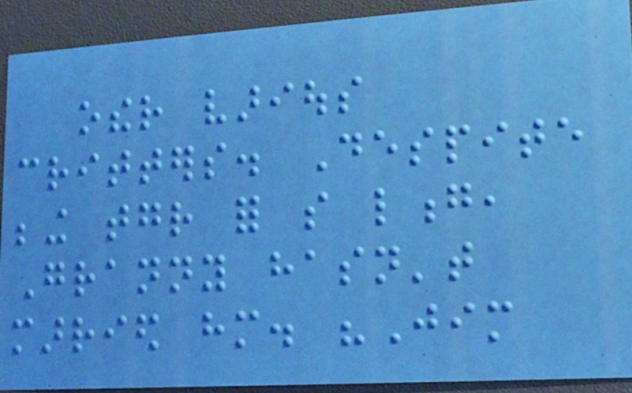other various
critters. Despite
being together for so long,
Granny hasn't
married him. "Jim
